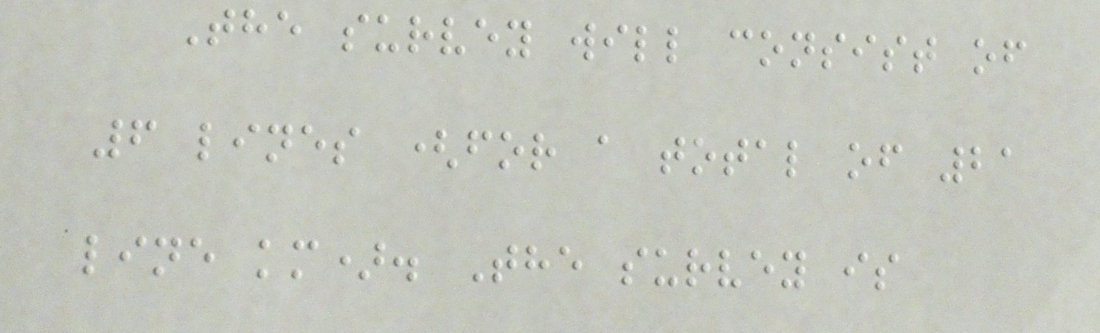The survey will consist of
6 lines (for a total of 21
line km). The survey is
